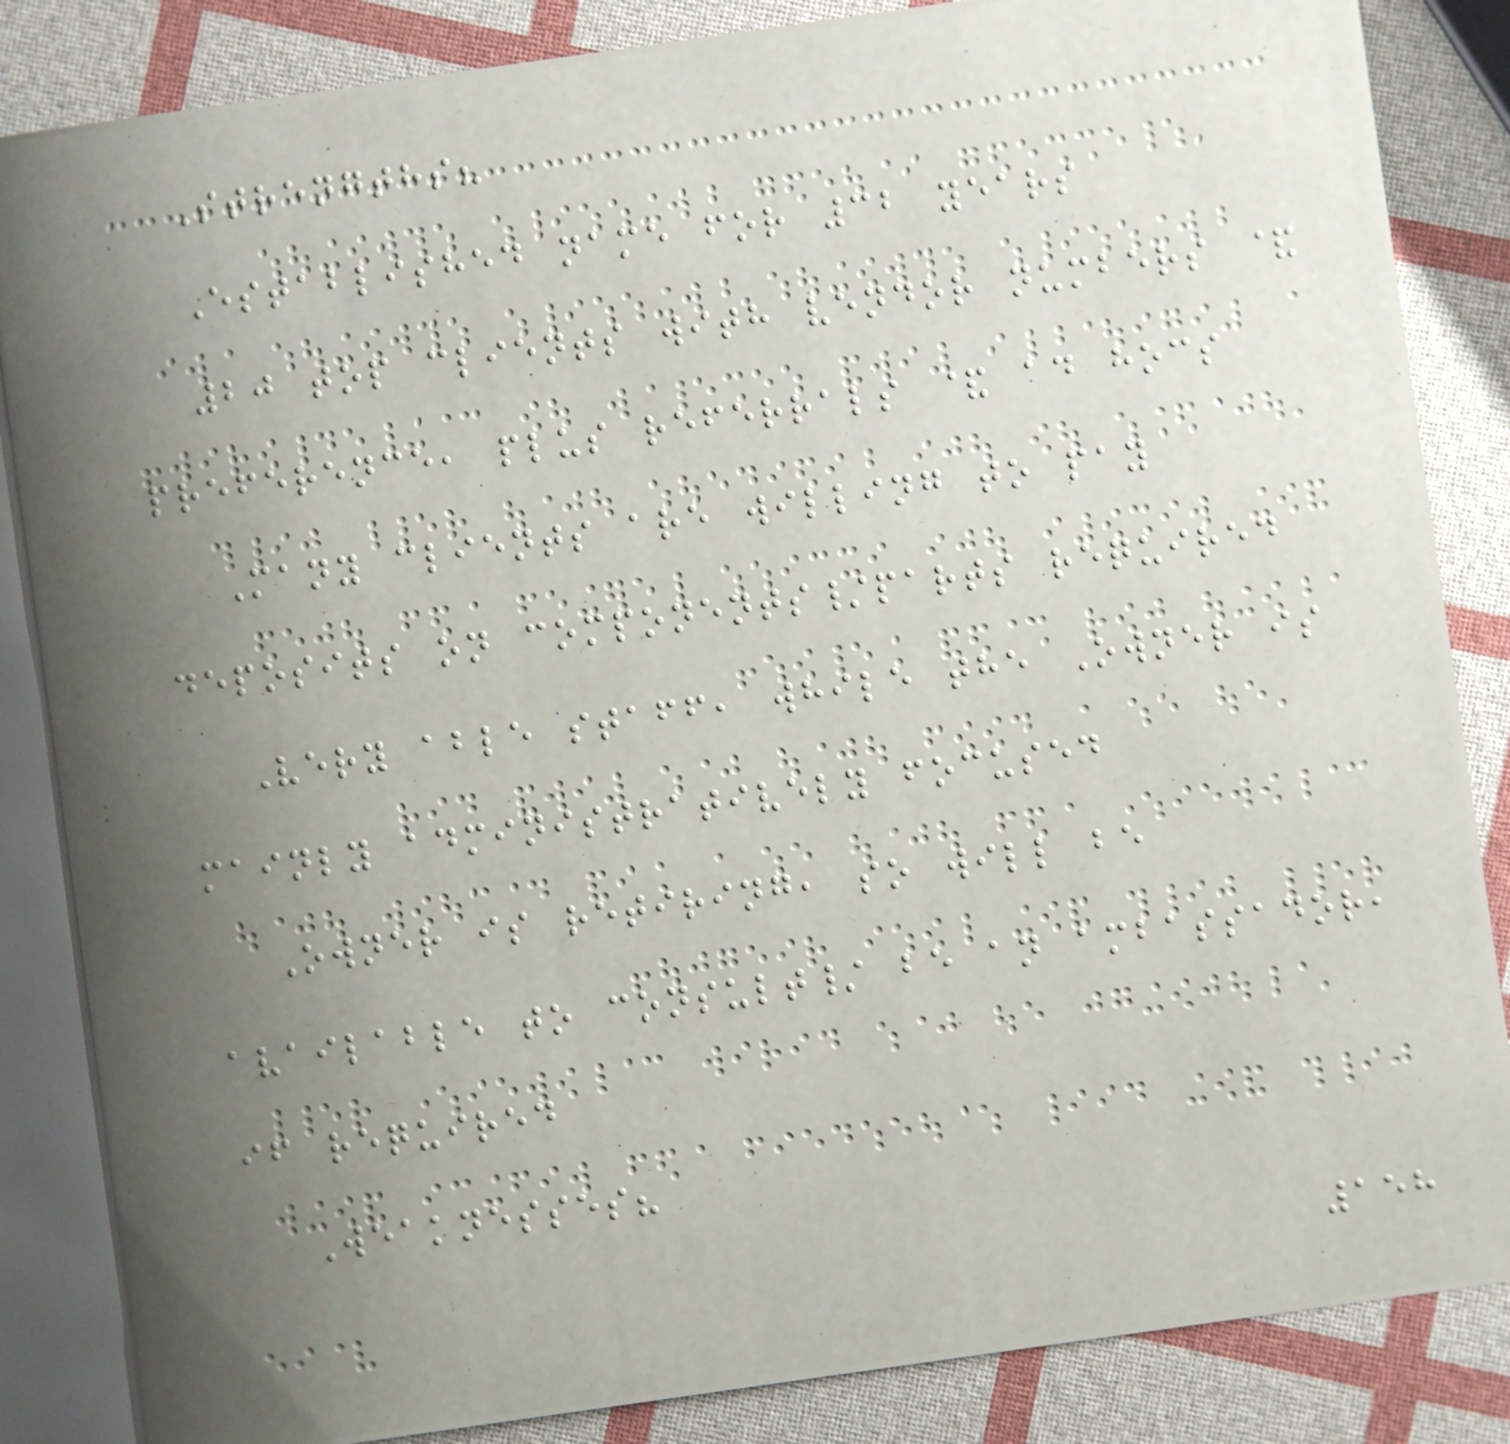Strengths?
Established name for 32 years
20 top clients with vendor numbers &
preference, plus referrals & ad hocs
Many clients are willing to pay
deposits on components/parts required
Very able staff, while the Owner is
mainly administratively focused
Owner is retiring, so will be
available to consult/ be an ambassador,
if required
Weaknesses?
158
